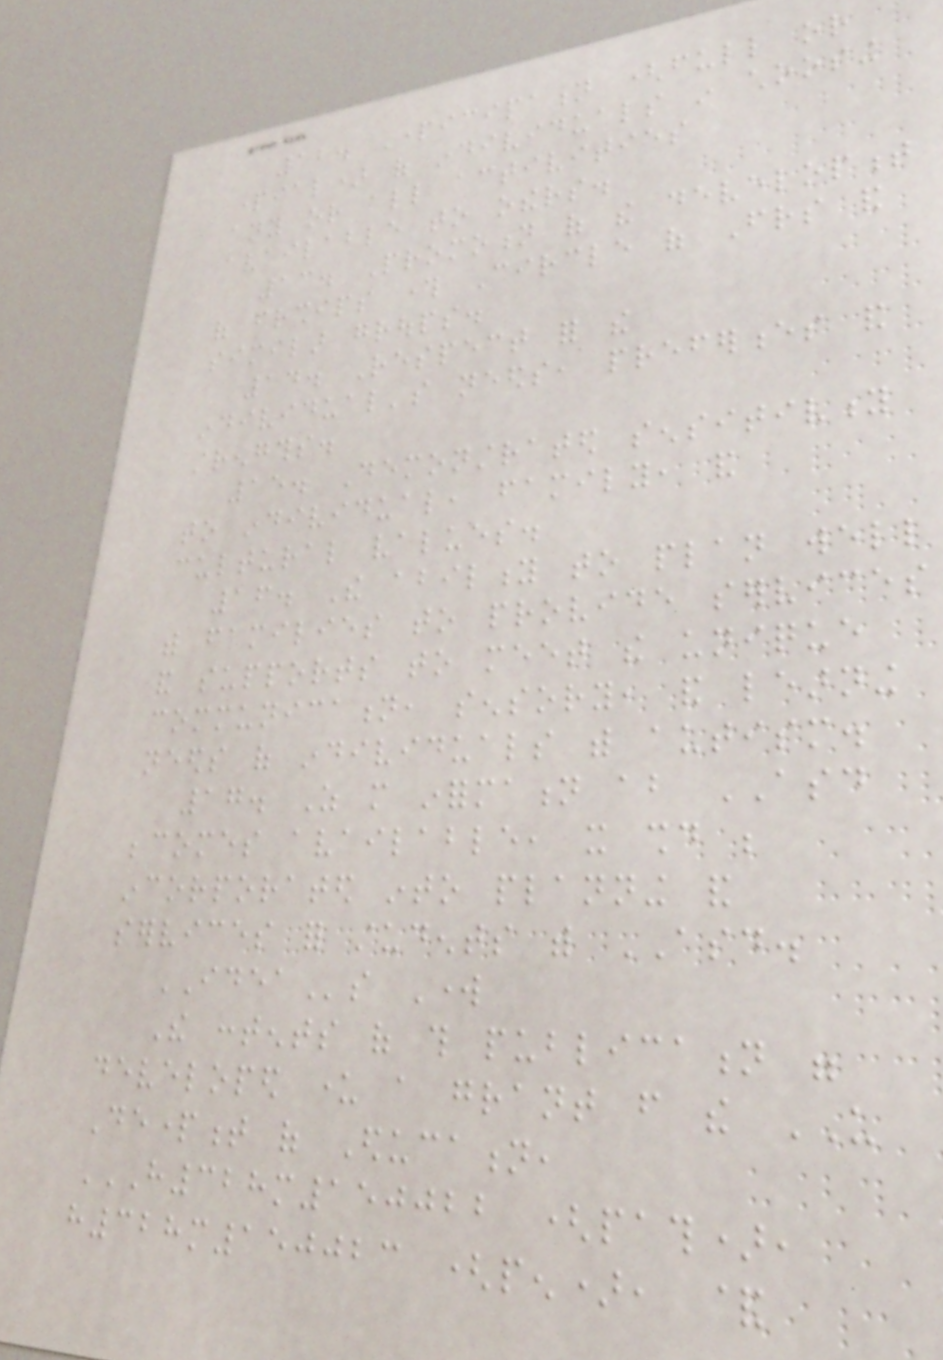12. Participation (full or
partial) of individuals in choosing
any or all activities
available to others.
13. Promotion of the development
of friendships through Circle of Friends and
similar groups.
14. Respect for the
individual's needs, preferences and
strengths.
15. Demonstrated sensitivity
to individual, family, and
cultural values.
16. The ability to plan well
with families to provide services
and supports to meet the unique
communication, sensory, and learning
needs of individuals with autism.
17. As more information about ASD
becomes available, it should be
incorporated into planning and
services for students with ASD.
IDEAs Work
The contents of this publication were
developed under a grant from the US
Department of Education,
H328M150022 (PATH),
H328M150023 (PEN), &
